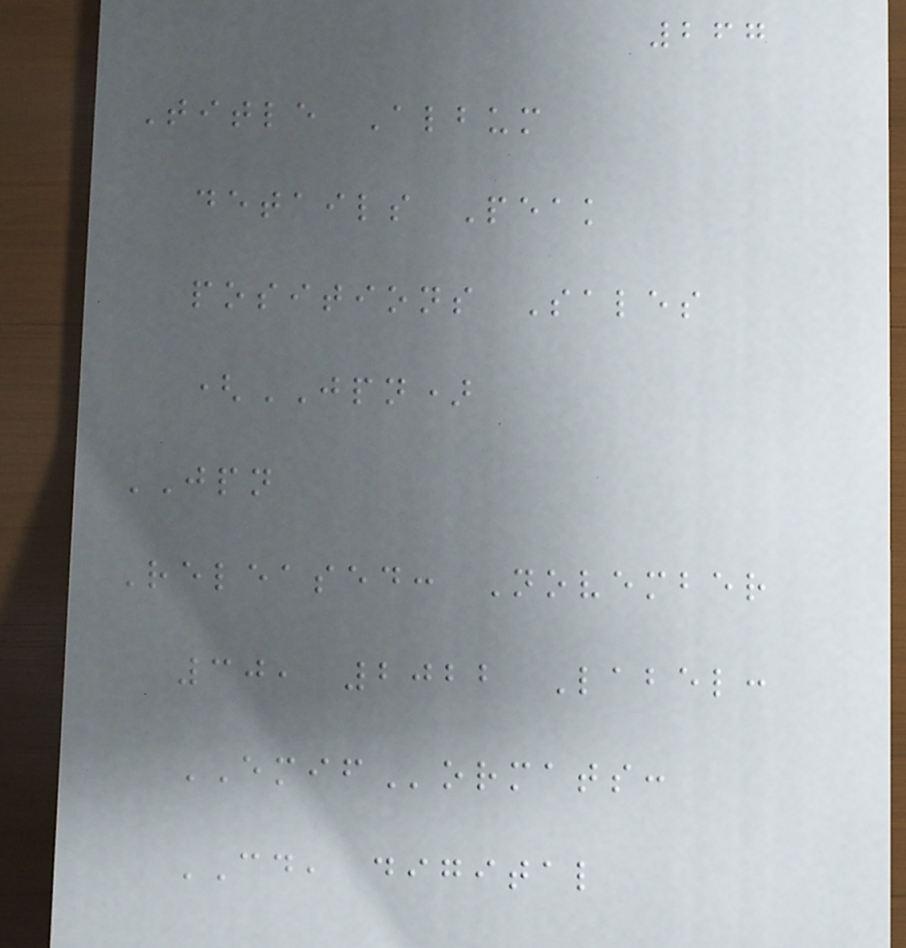267
Title Album
details Peak
positions Sales
(JPN)
JPN
Released: November
30, 2022 Label:
EMIFormats:
CD, digital
